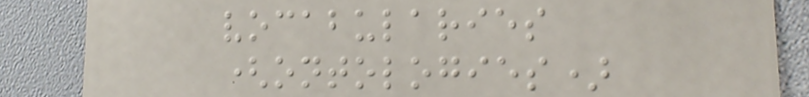vocabularies
(ontologies)
